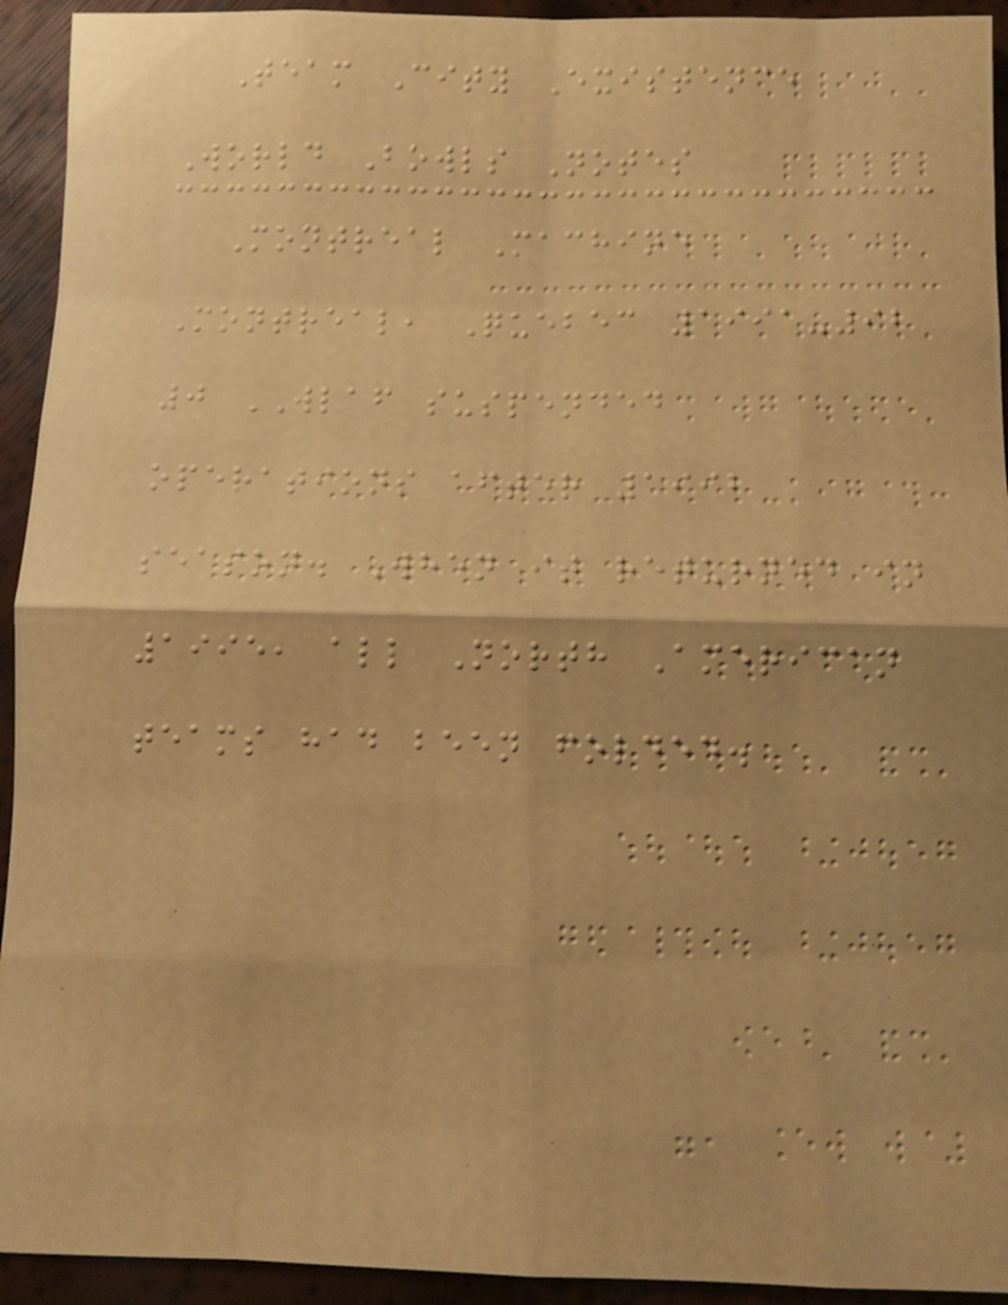Team City Existence
World Bowls Notes
Montreal Machine
Montreal, Quebec 1991-92
0 WLAF suspended
operations after 1992
season. When it returned in
1995, all North American
teams had been folded.
